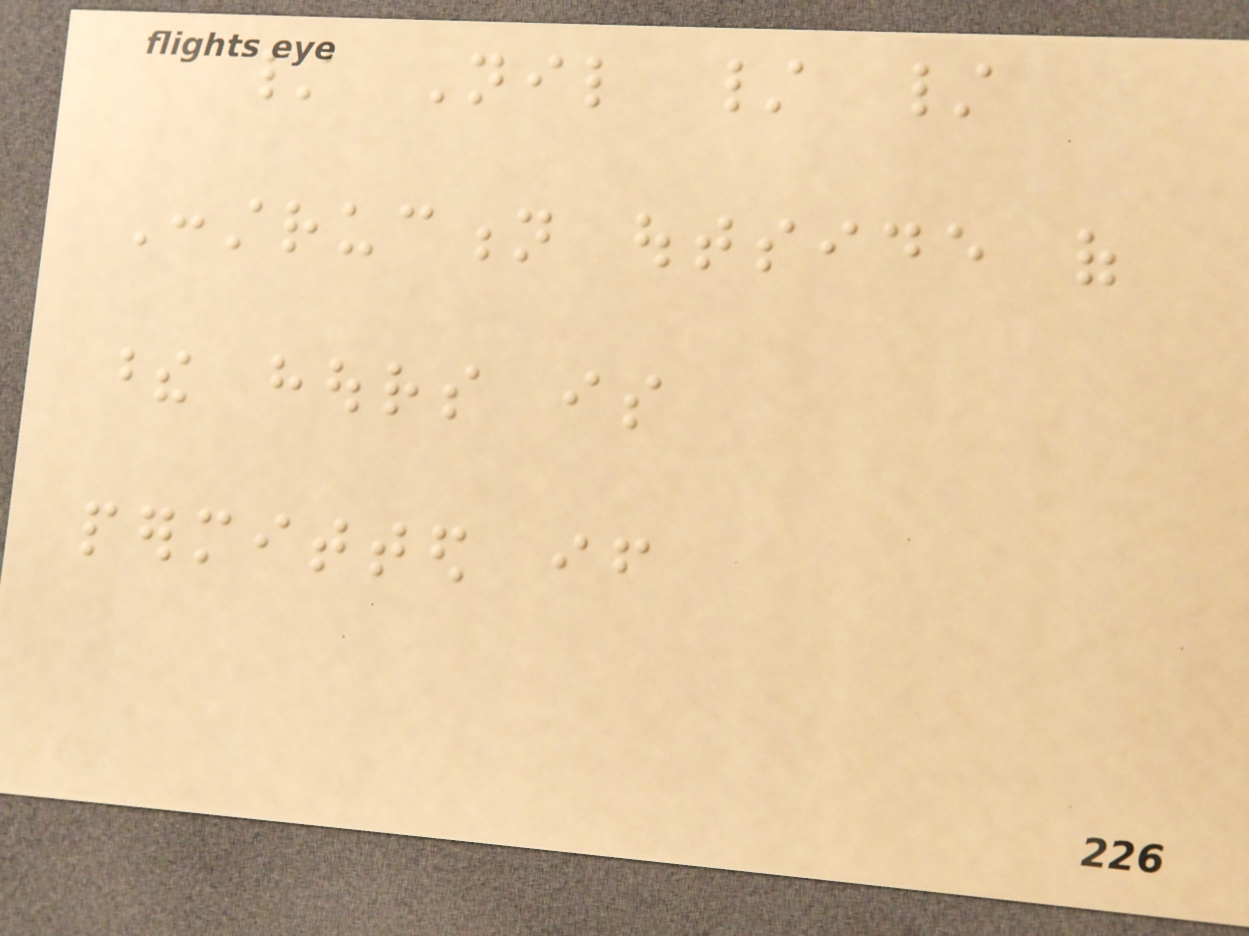/ Nil / /
Construction outside of
these hours is
permitted if
